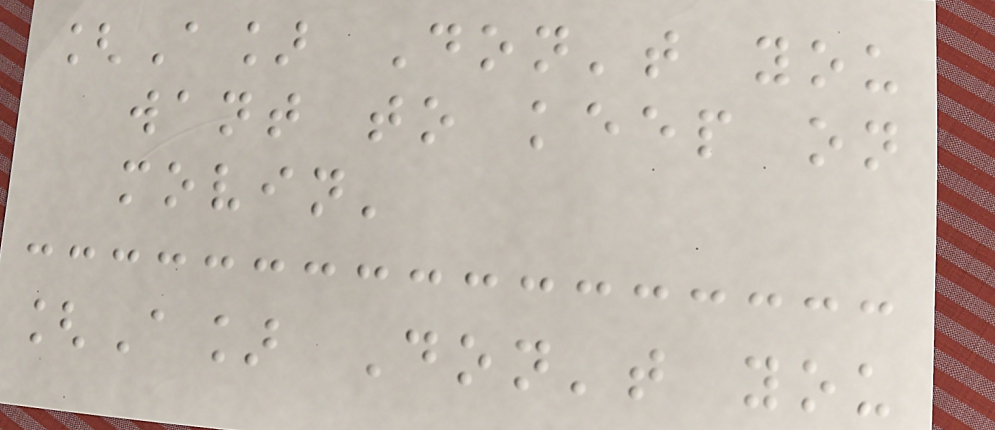[A] Don't you
want to keep on
movin'
[A] Don't you
